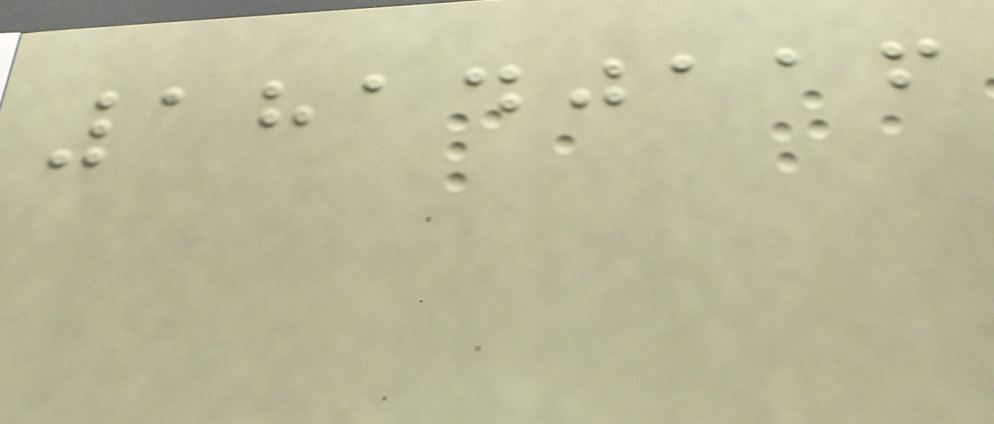18140116
